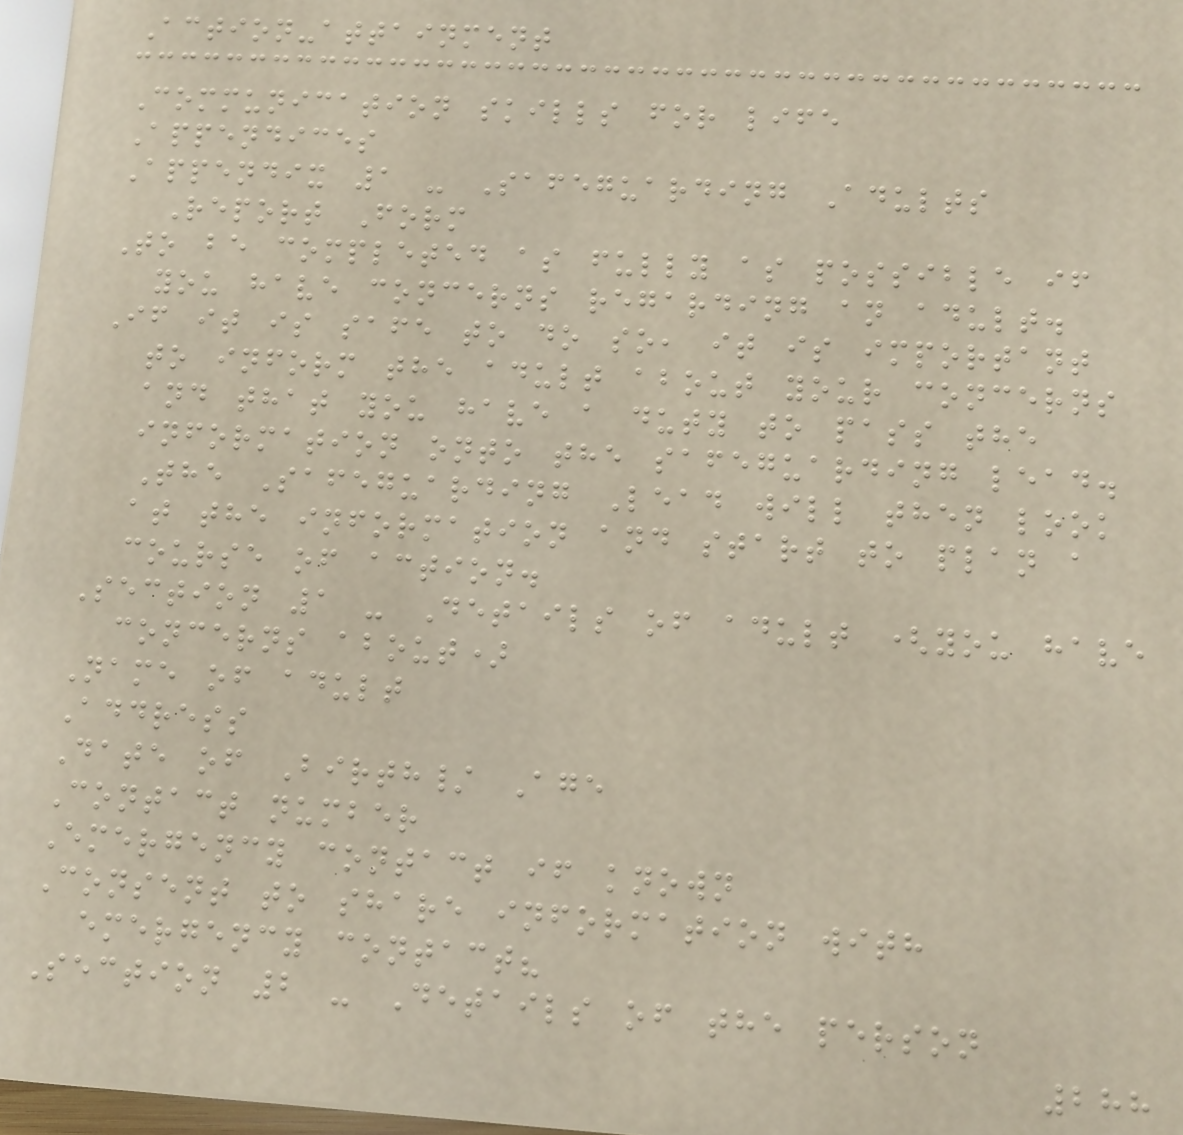Action-attainment
Communication skills for life
Appendices
Appendix 1 - Safeguarding Adults
Report Form
To be completed as fully as possible if
you have concerns regarding an adult.
If it is safe to do so, it is important
to inform the adult about your concerns
and that you have a duty to pass the
information onto the safeguarding lead.
The Safeguarding Lead will then look
at the information and start to plan a
course of action.
Section 1 - Details of adult (you have
concerns about)
Name of adult
Address
Date of Birth/ Age
Contact number
Emergency contact if known
Consent to share information with
emergency contact?
Section 2 - Details of the person
288
